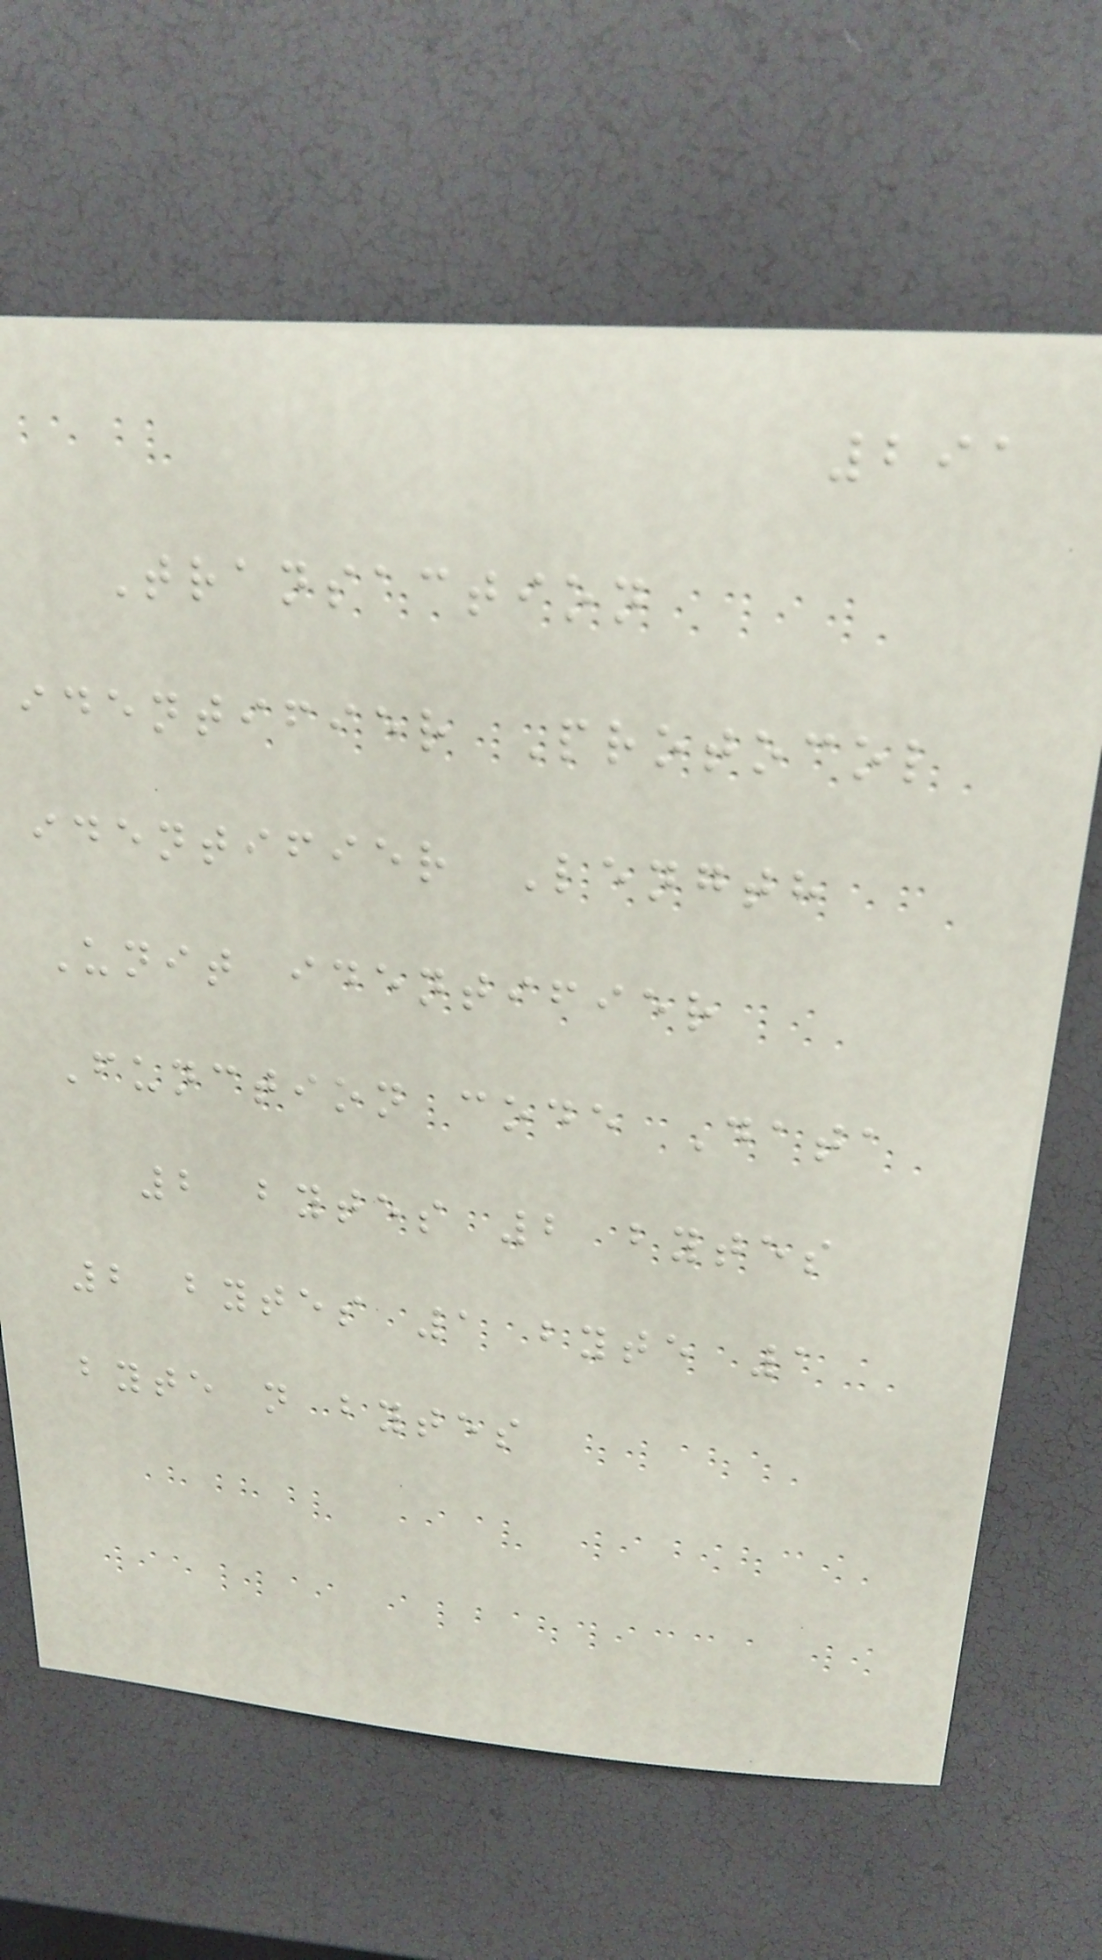291
Transaction
identifier Protocol
identifier Length
Unit identifier
Function code Data
2 bytes 2 bytes
2 bytes 1 byte 1
byte n bytes
